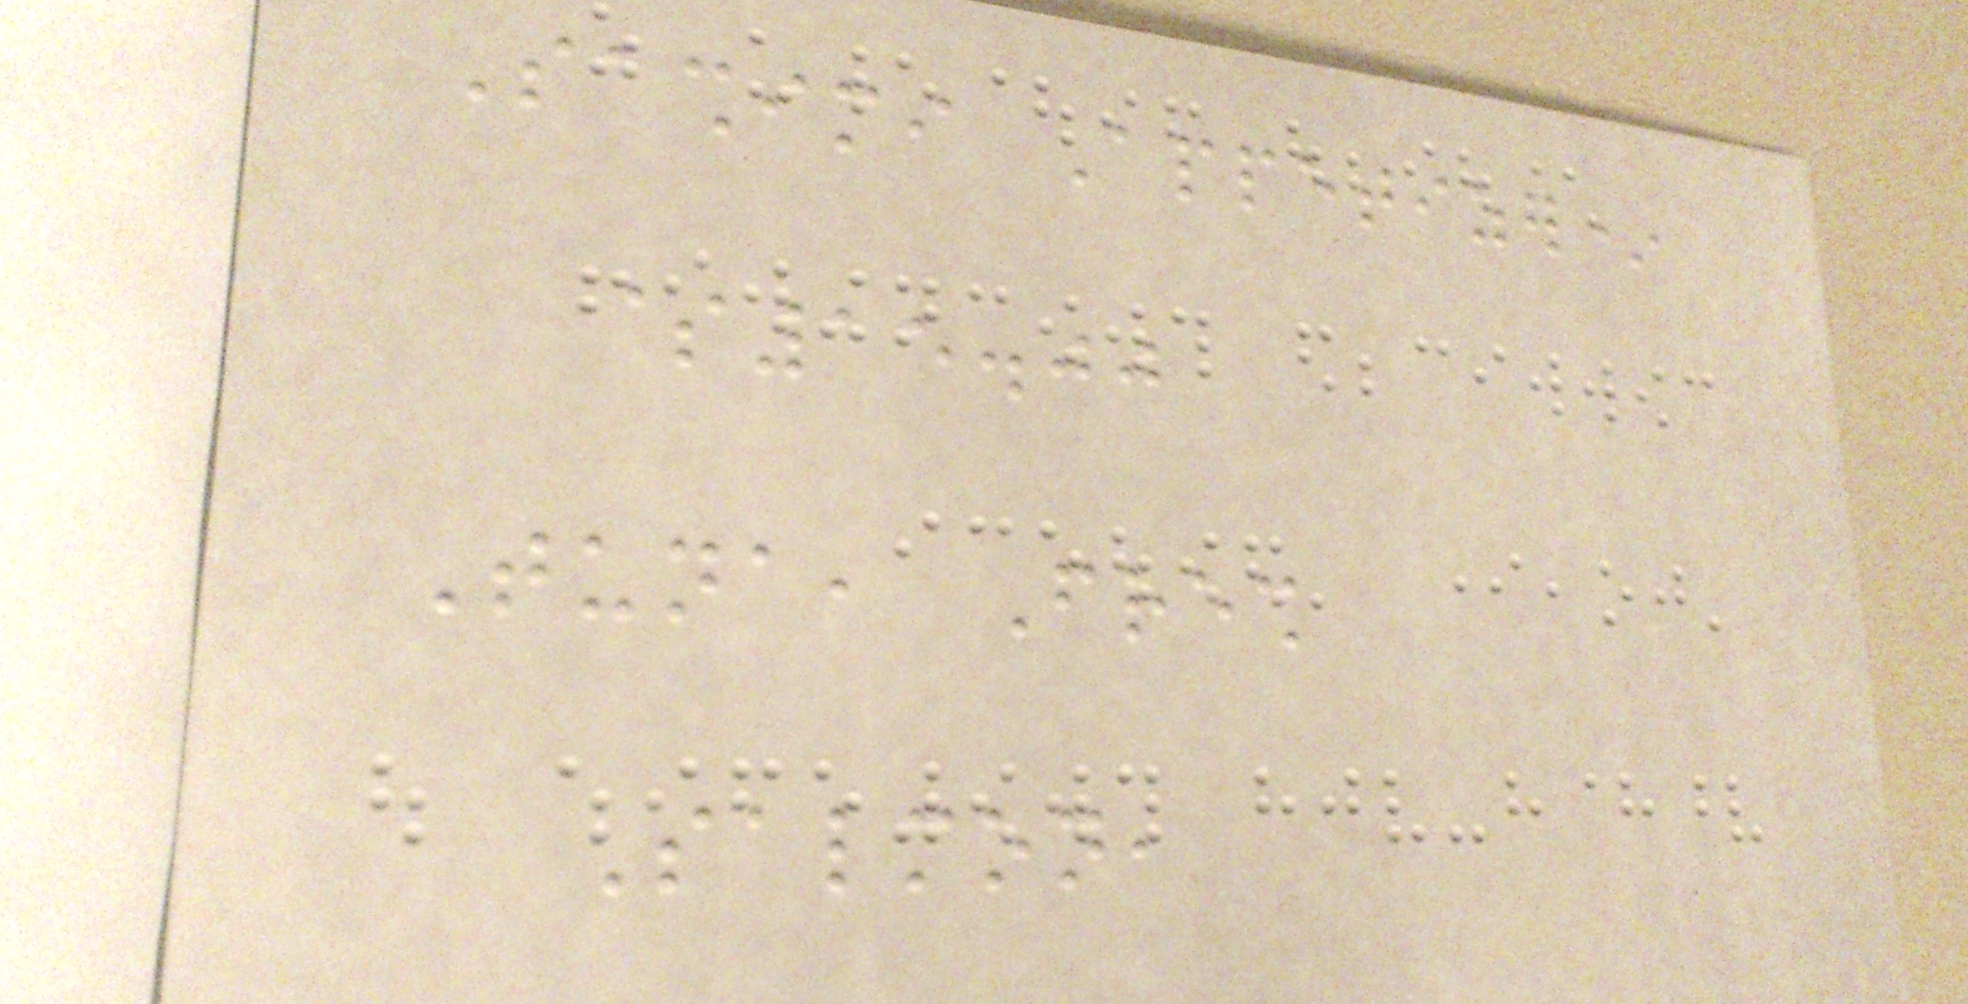Sashimi Appetizer*
$15.00
Tuna, Fresh
Salmon,
